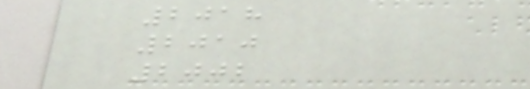2018
2010
2002
